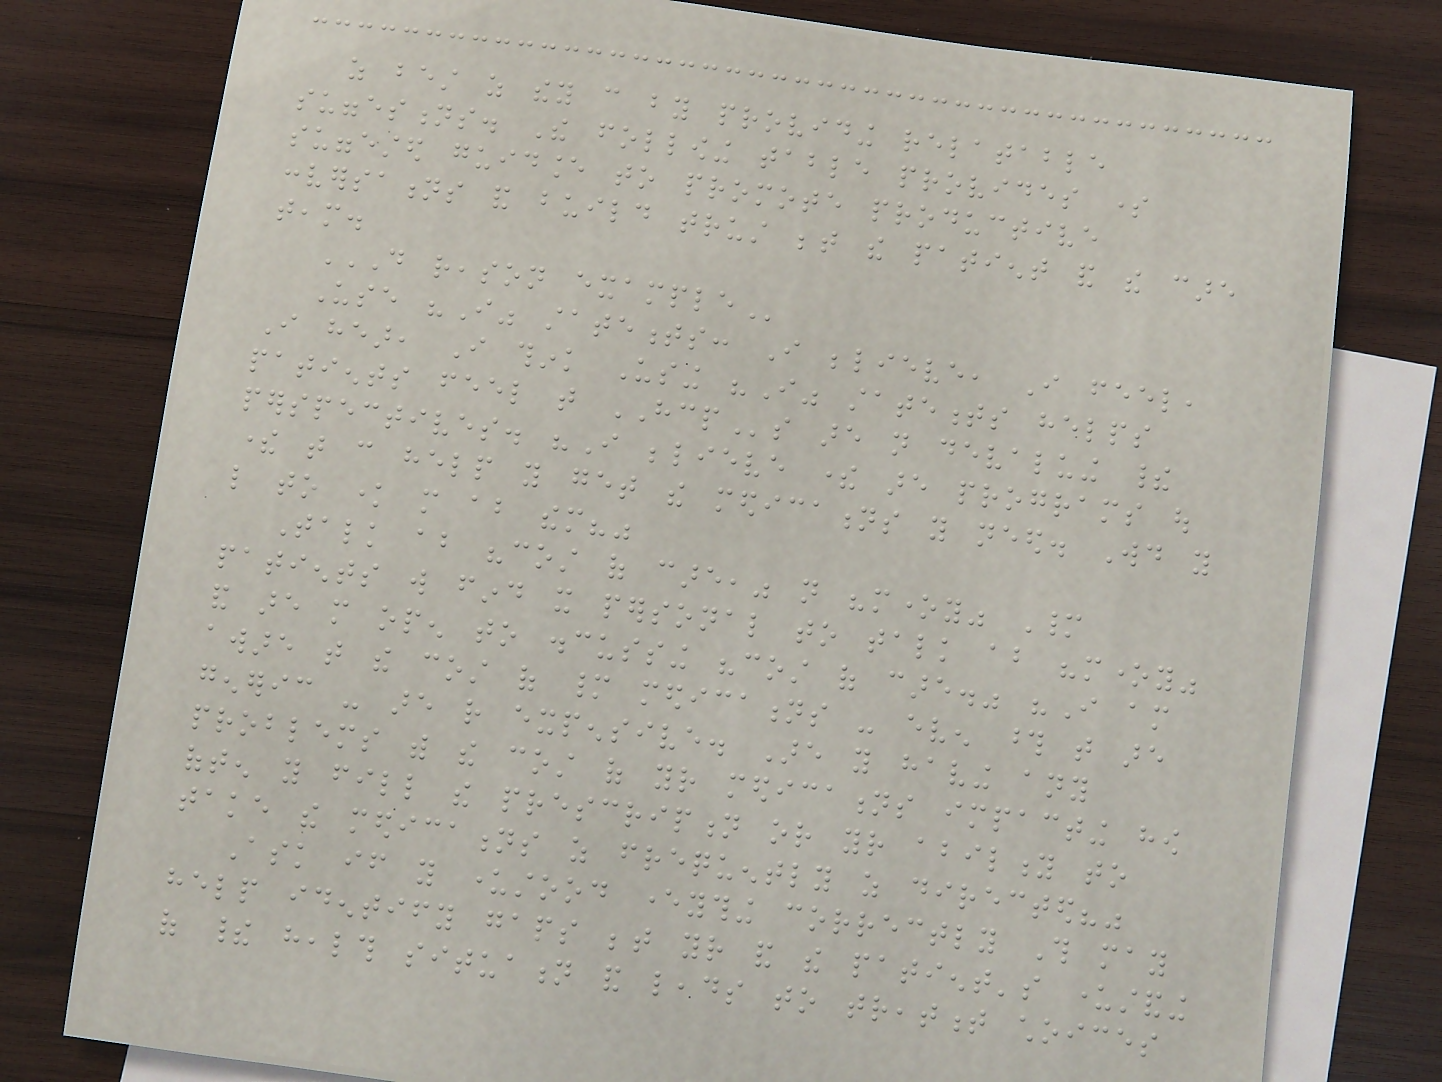as best as they can by providing relatable
suggestions. The following table provides some
suggested guidance to promote productive
conversations and build trust between the patient and the care
team.
DO REASON EXAMPLE
Use "I" statements: I believe, I feel,
I hear, I think Using "I" statements helps
patients feel that HCPs are not devaluing their
perspectives. "I believe there are programs out
there that can help you get the medications you need. Would you
like to know more about them?"
Talk about "cost of care," not "money" Many
patients will find it personal to talk about "money"
and are more open to discussing "cost of care." "I am
aware that the cost of many medications - even those that are
generic - are rather expensive. Are you having any
problems with the cost of your medications impacting how
often you fill the prescription or your ability to
take the medications as frequently as directed?"
Ask if you understood everything correctly This may
help identify gaps between your and the patient's understanding
of their health situation and leads to treatment choices
